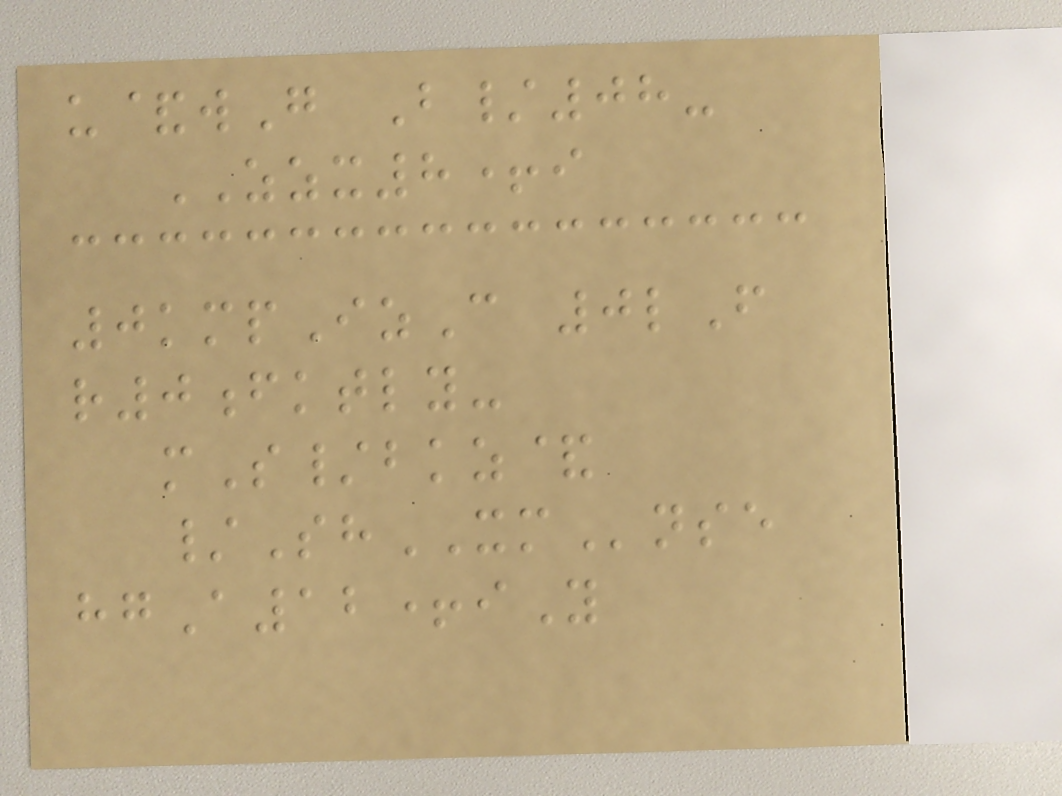u&wG B/08-
ZZX8+i
0kmpIzC 0lF
r0fktly-
mS/bkz&
/ShXMnse
hgA12+iY
